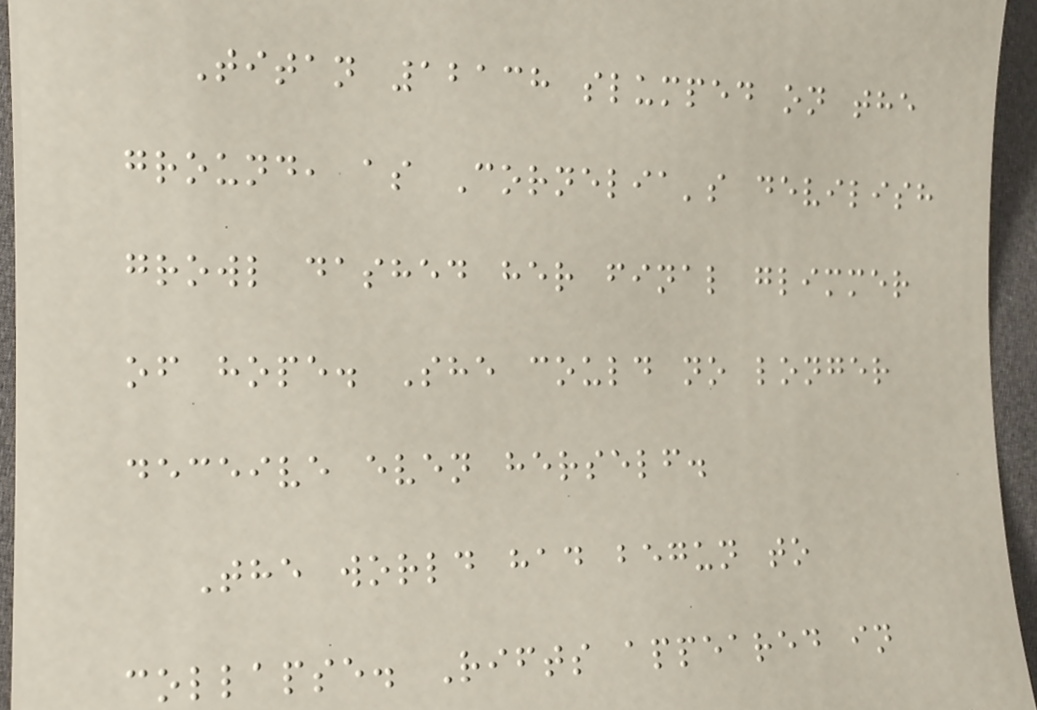Titan 12138 slumped on the
ground, as Cornelia's devilish
growl dashed her final glimmer
of hope. She could no longer
deceive even herself.
The world had begun to
collapse. Rifts appeared in
